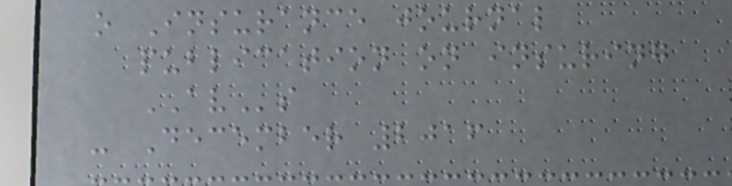o Insurance journal
publication on insuring
AVs
- December 2016
